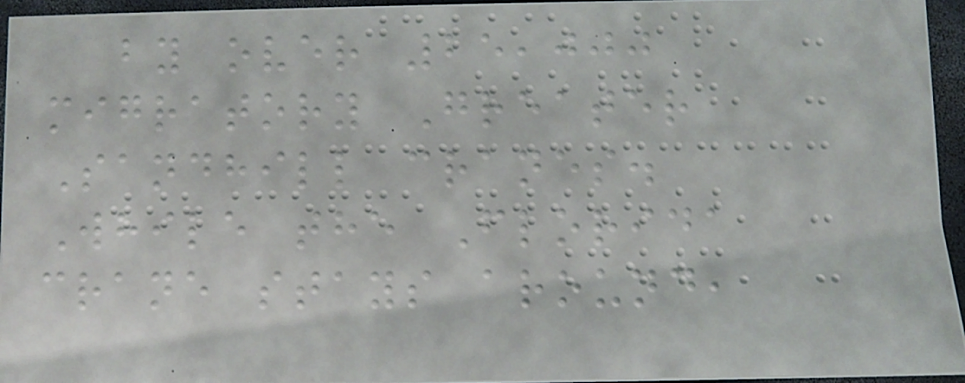by over 25,000
migratory Greater
Sandhill cranes.
While the Florida
crane stays around,
